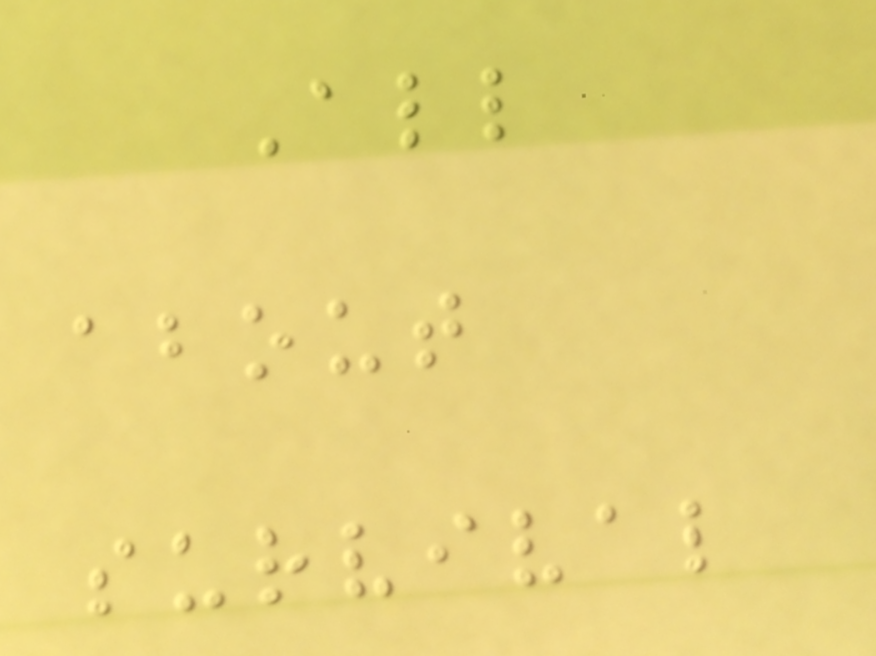All
about
survival
